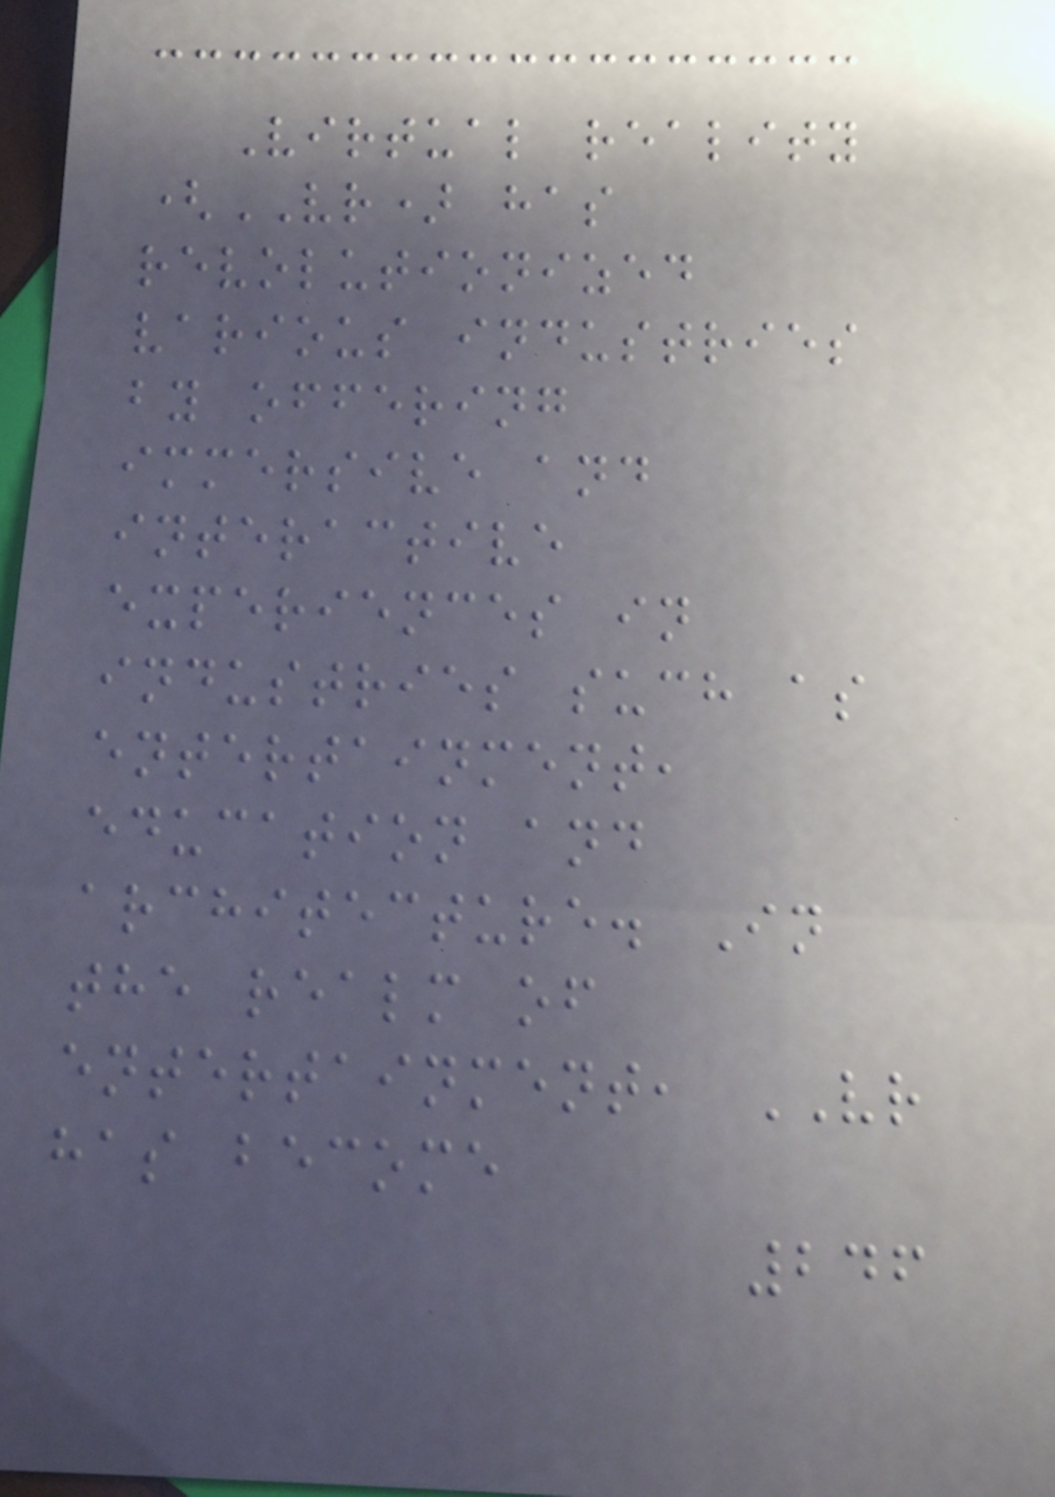Virtual reality
(VR) has
revolutionized
various industries
by offering
immersive and
interactive
experiences in
industries such as
entertainment,
education and
architecture. In
the realm of
entertainment, VR
has become
246
